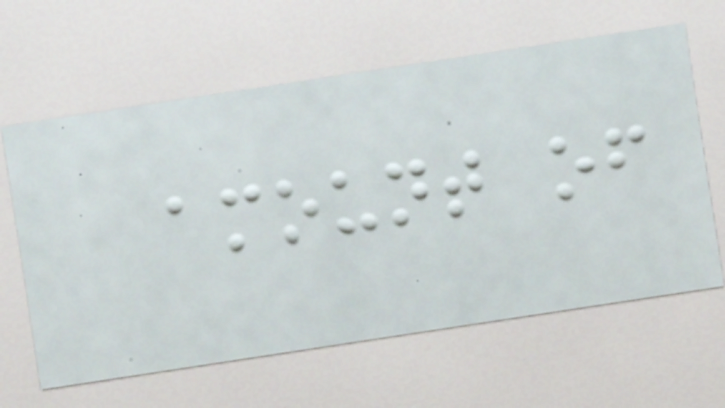amount of
